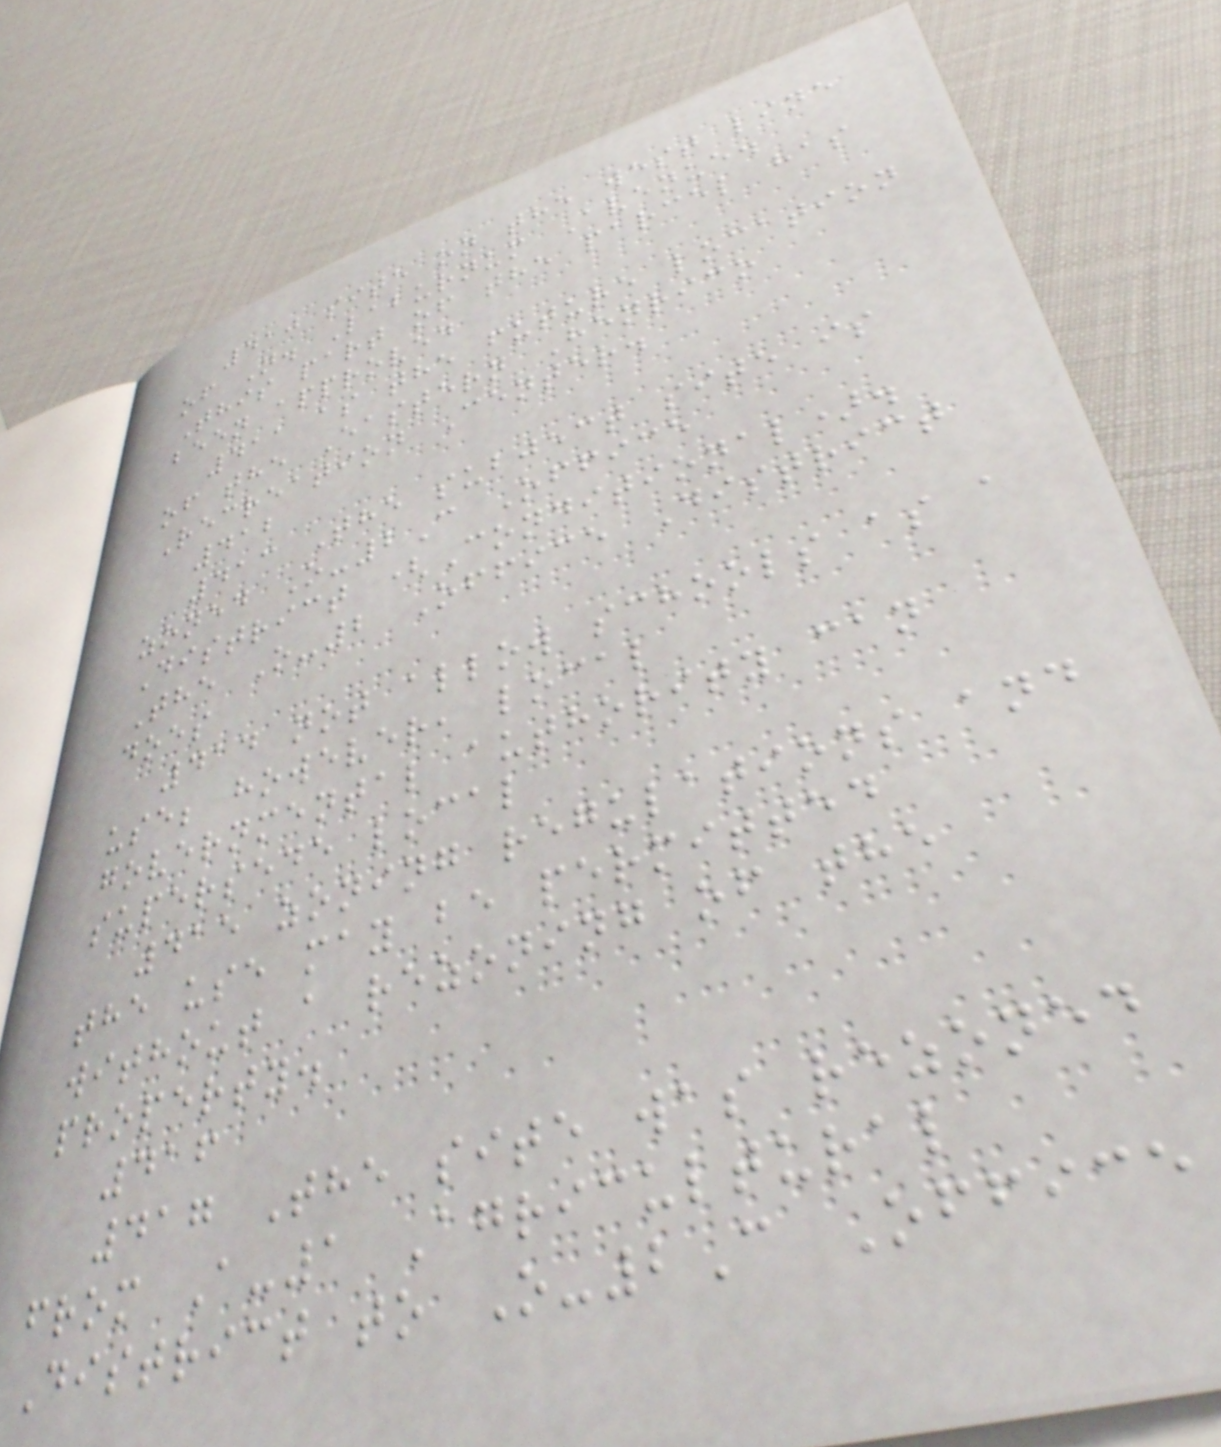410 site on the west line
of N. Laburnum Avenue.
This part of the parcel has
been approved
411 as the future location
of the Eastern Henrico
Recreation Center.
412
413 The subject site is
zoned O-2C Office
District (Conditional).
The O-2 Office District
does
414 not allow schools as a
use; however, local
governmental authority can
supersede local
415 zoning regulations and
the use may be permitted
without a rezoning of the
property.
416
417 The site was rezoned
from A-1 Agricultural
District to O-2C Office
